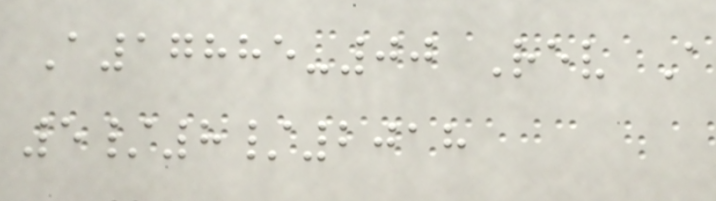A17885-00 Rev A
5/8/2018
